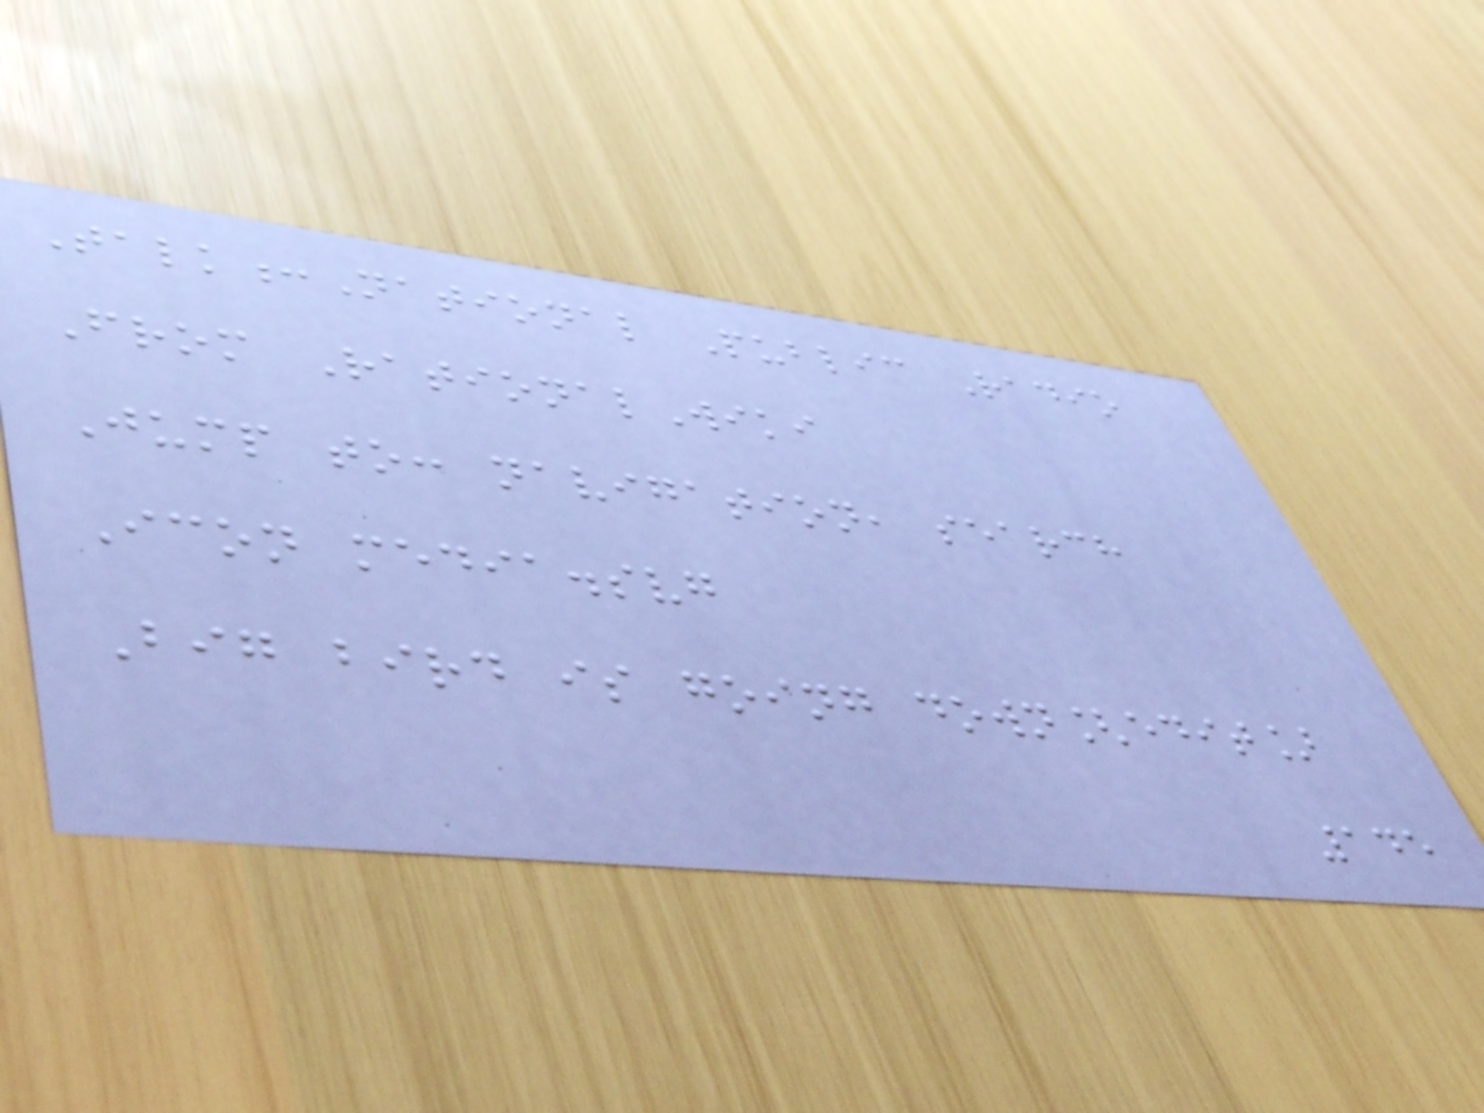Talk:National Public Radio
From RationalWiki
Jump to: navigation, search
Icon media.svg
Big bird is going down[edit]
145
